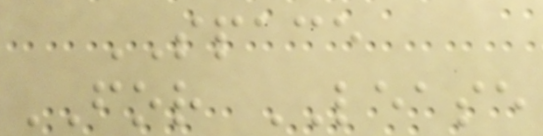SPACE
FOR LEASE
